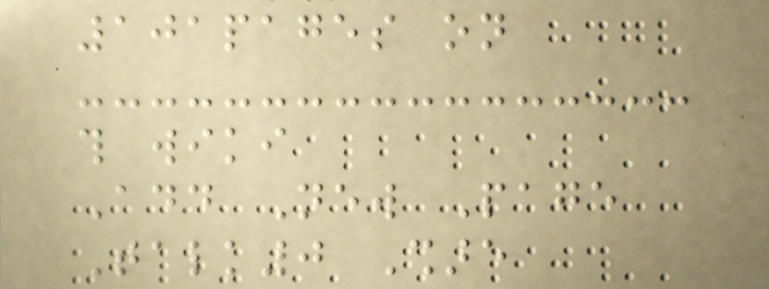101pages on
this wiki
Add New Page
Talk0 Share
